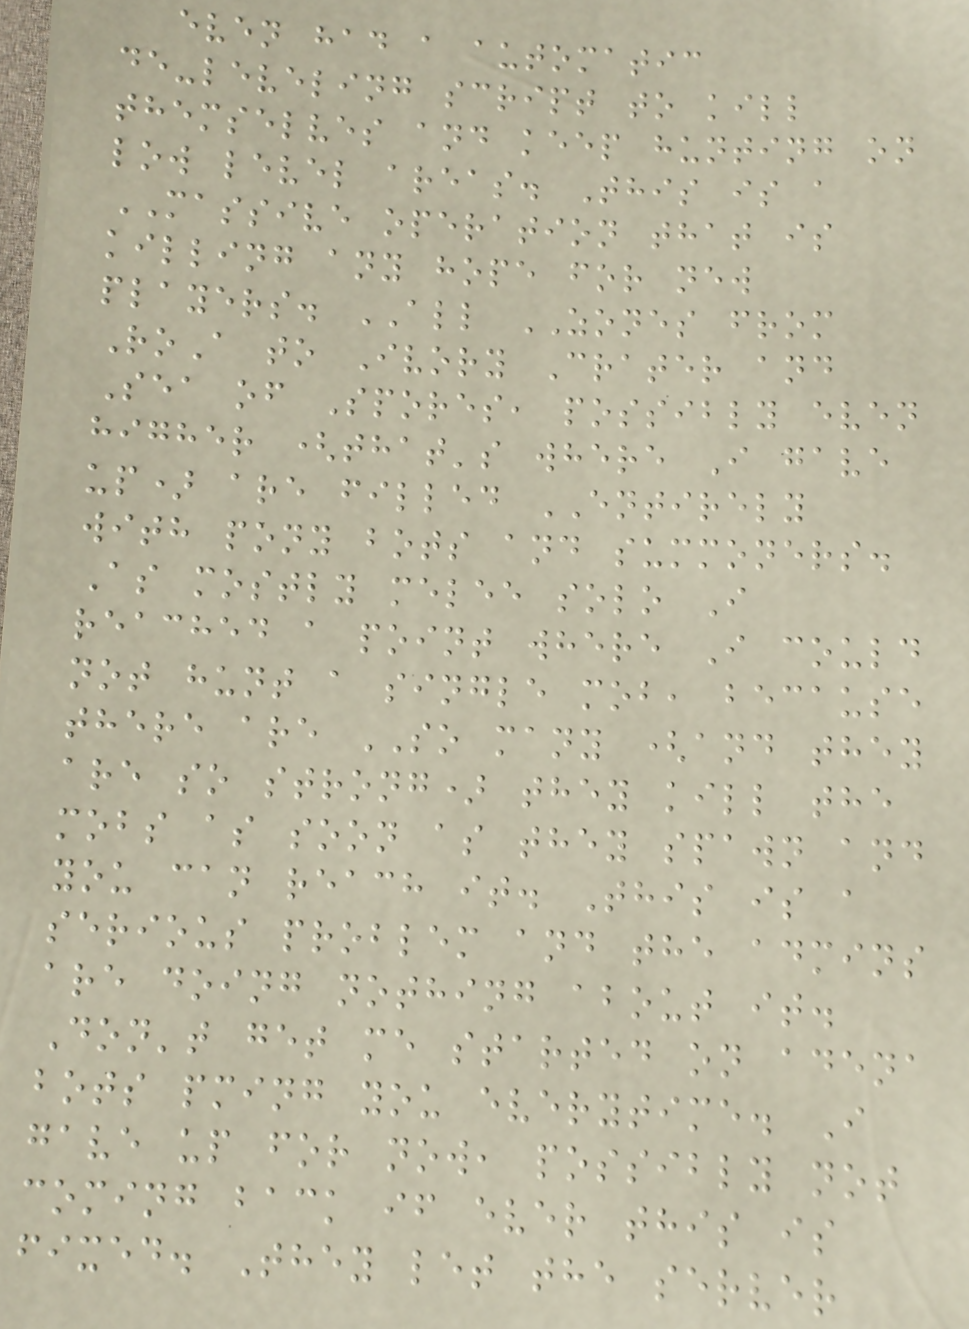even had a automatic
de-leveling script to kill
themselves and keep hunting on
low level areas. This is a
MASSIVE operation that is
killing any hope for new
players. ALL ZONES from
RoA to Ivory Crater and
Sea of Spores, possibly even
higher (that's where I gave
up) are filled ENTIRELY
with pony bots and summoners.
As mostly melee solo I
reached a point where I could
not hunt a single mob, because
there are SO many (and they
are so strong) they kill the
mobs as soon as they spawn and
you can reach it. This is a
serious problem and the admins
are doing nothing about it.
Don't get me started on adena
bots pming you everytime. I
gave up for now, possibly not
coming back if ever this is
fixed. They let the server
